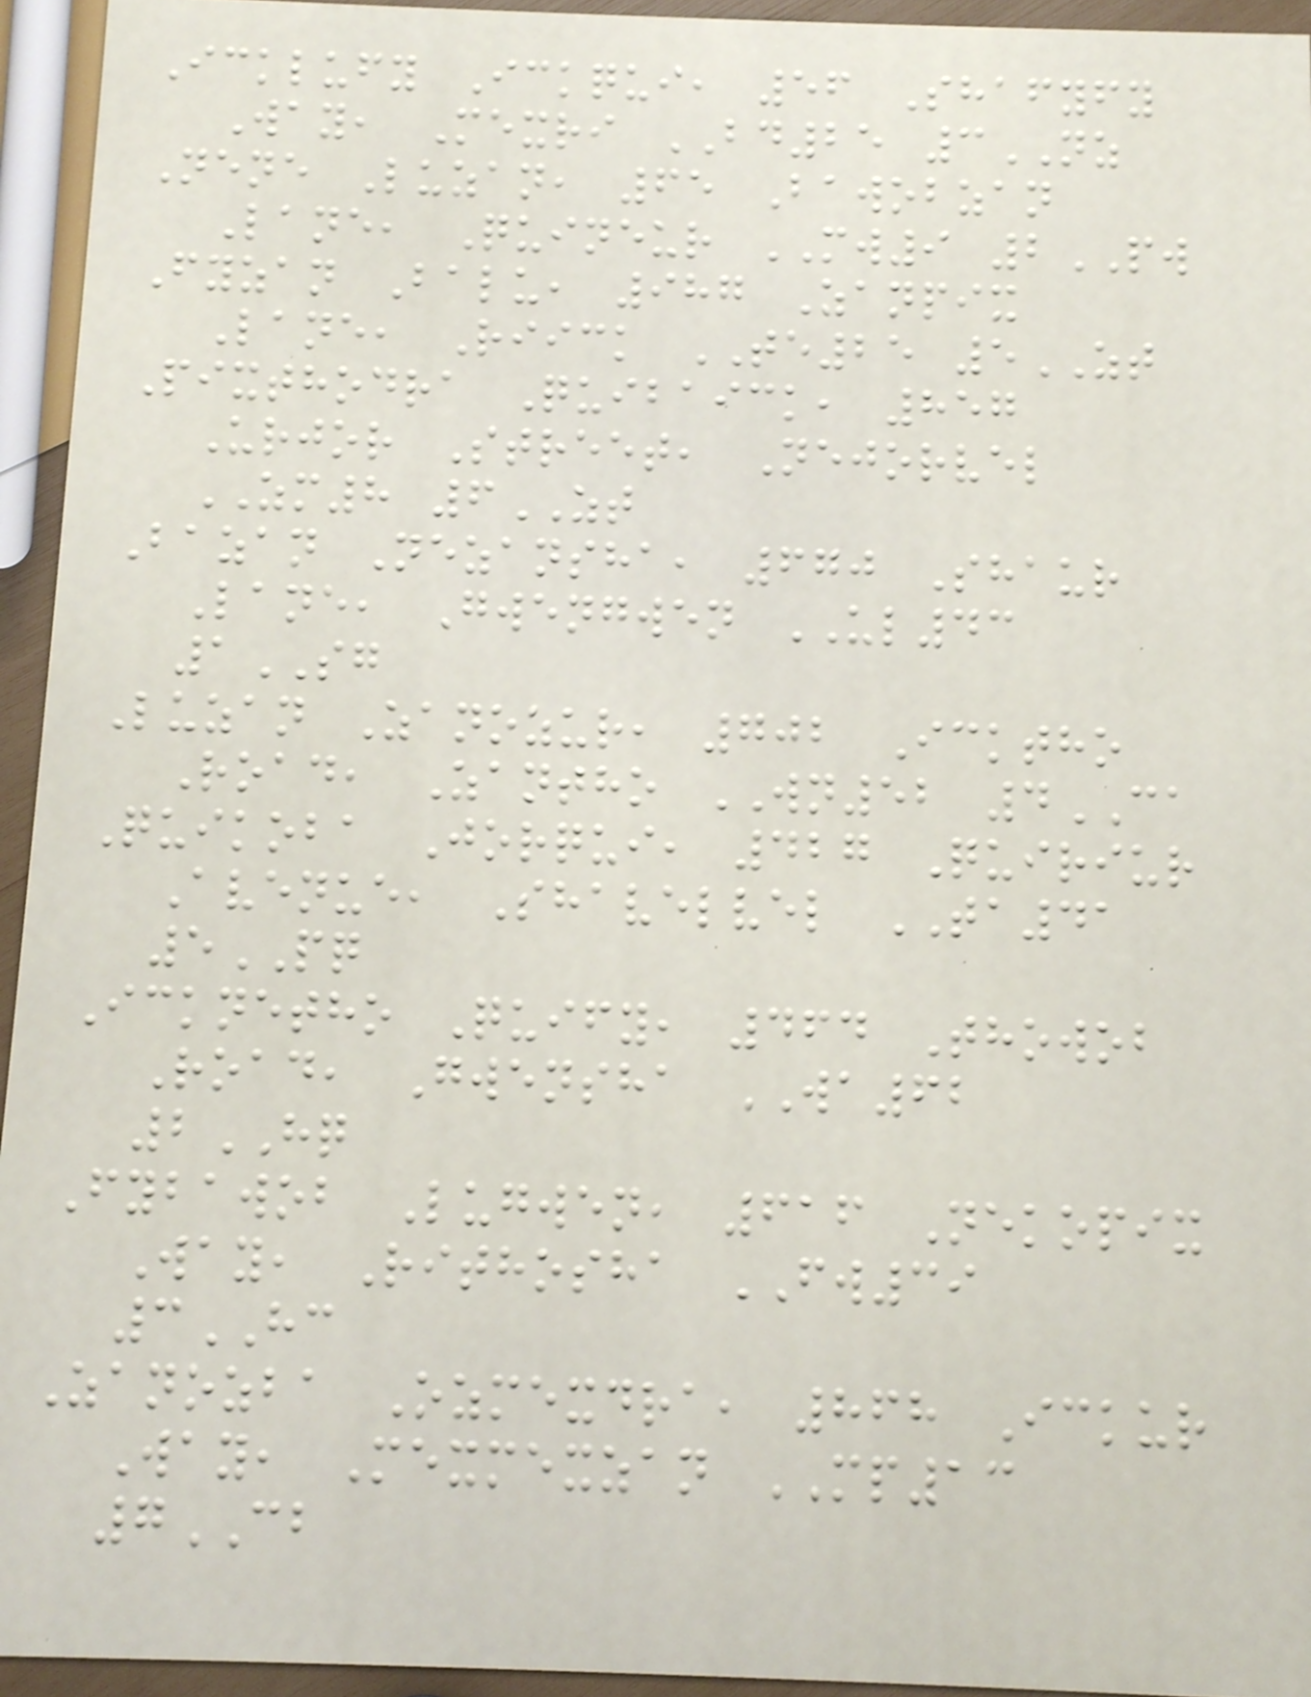Icklufy Ickqui, 56 Shafyfy
Way, Mexri BD25 3NZ
Nene Luzan, 65 Bawobzan
Lane, Quineur MW9 2PW
Fyzan Balu, 987 Zanpix
Lane, Riick TE25 5ZT
Pixthodra Quibaick, 857
Urjor Street, Nejorvel
ZM8 6ZT
Bazan Nezansha, 670 Shaur
Lane, Gwengwen UL43
1SG
Luzan Zanozur, 702 Icktho
Road, Zantho WN52 4CA
Quikoba Jorqui, 427 Quiriur
Avenue, Shavelvel TA41
5PQ
Icknetho Quify, 464 Thowob
Road, Gwensha WA62
2HQ
Fybawob Lugwen, 616 Nekopix
Way, Rithosha FW39
3HC
Zanozba Ozmexdra, 868 Ickur
Way, Mexmexzan MP13
7CB
